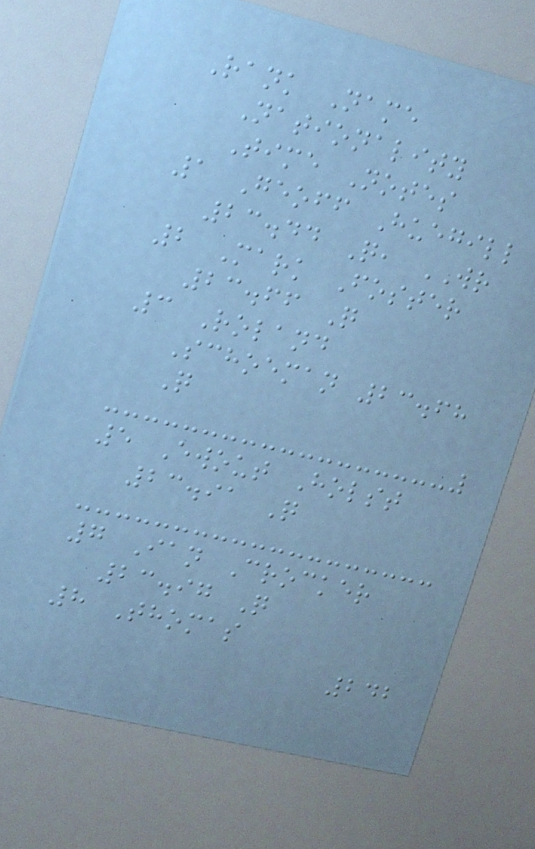Rank Name
Nationality
Time Notes
1 Geoff Huegill
23.44 Q, WR
2 Mark Foster
23.66 Q
3 Roland
Schoeman 23.68
Q
5 Ewout Holst
23.91 Q
7 Ian Crocker
23.97 Q
8 Thomas
242
